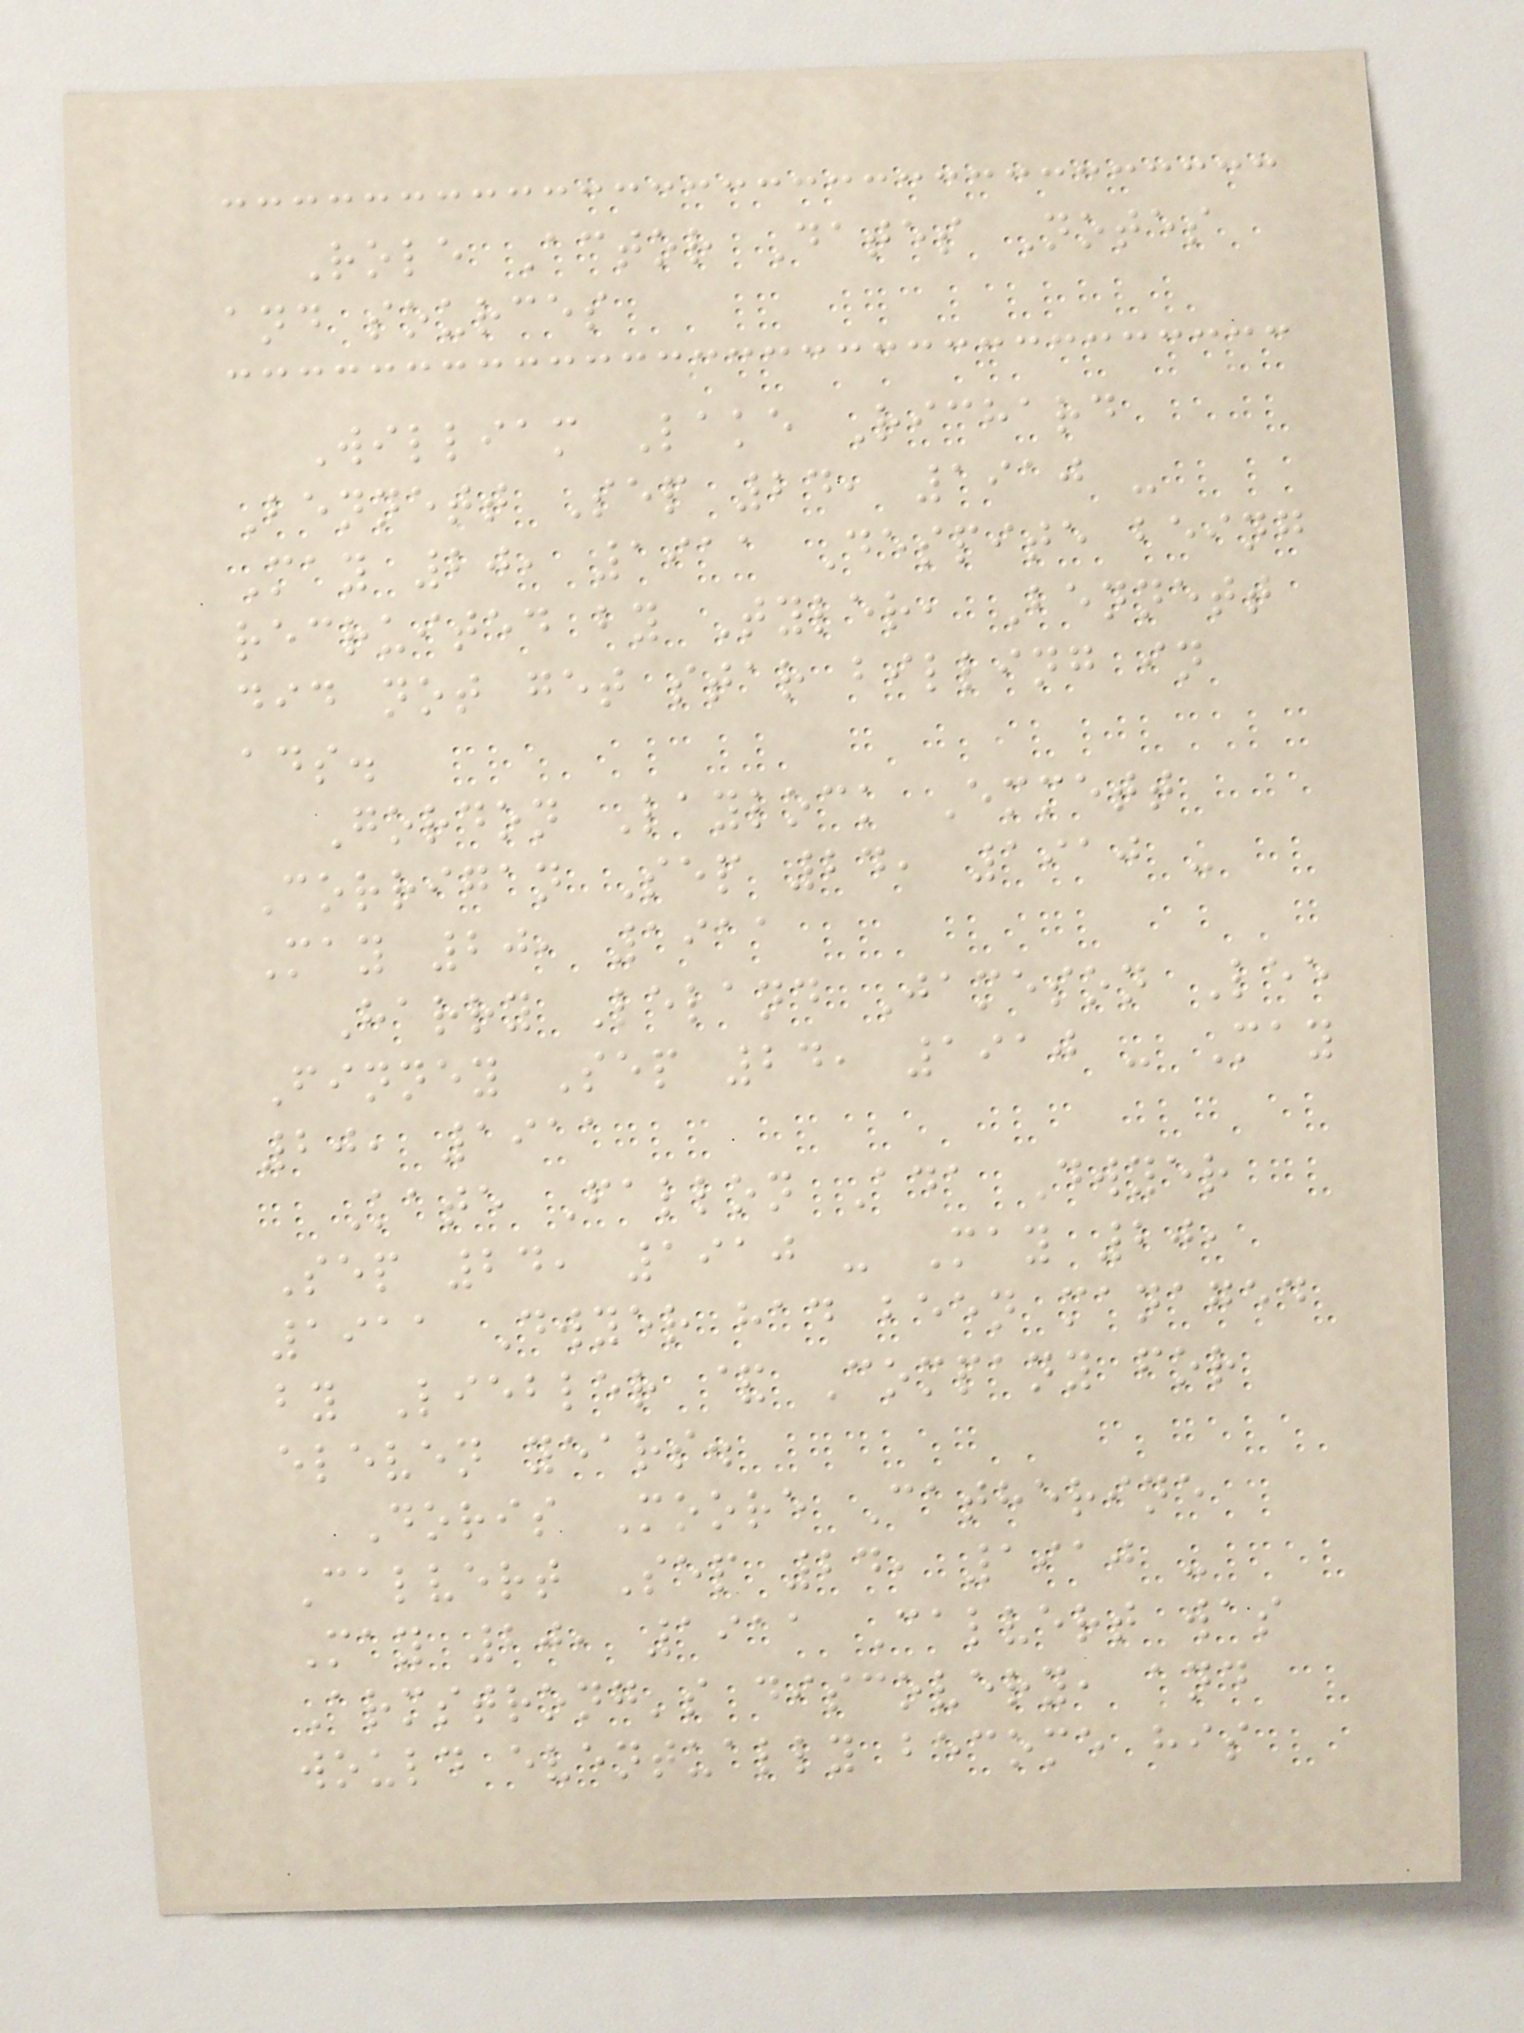Role Actor Dates Notes
and sources
William Lake Richard
Bennett Sep 24, 1910 -
May 20, 1911 Despite being
recruited by Tyler, Bennett
did not get star billing in
ads.
Gordon Laylock Emmett
Corrigan Sep 24, 1910 -
May 20, 1911
Harry Leland Jameson Lee
Finney Sep 24, 1910 - May
20, 1911
Kate Fallon Ada Dwyer
Sep 24, 1910 - May 20,
1911 Dwyer had been managed
by Liebler & Company for
eleven years.
Doris Moore Catherine
Calvert Sep 24, 1910 -
May 20, 1911 Calvert was
Armstrong's discovery, and
would eventually become his
